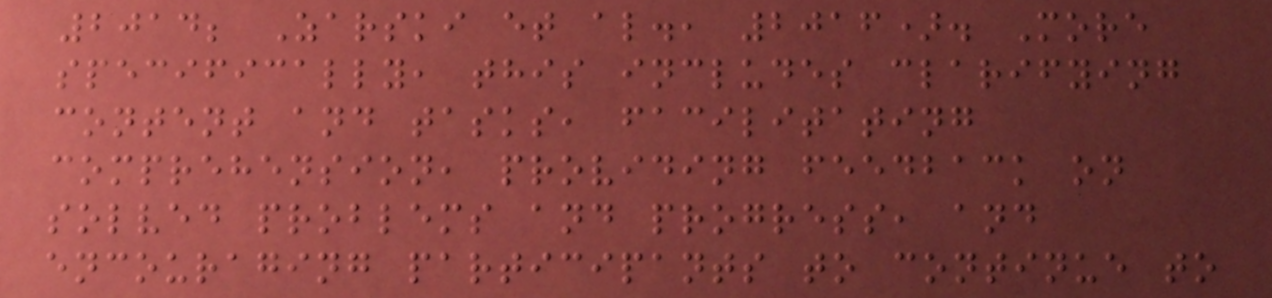2014; Zarski et al., 2016). More
specifically, this includes clarifying
content and tasks, facilitating
comprehension, providing feedback on
solved problems and progress, and
encouraging participants to continue to
